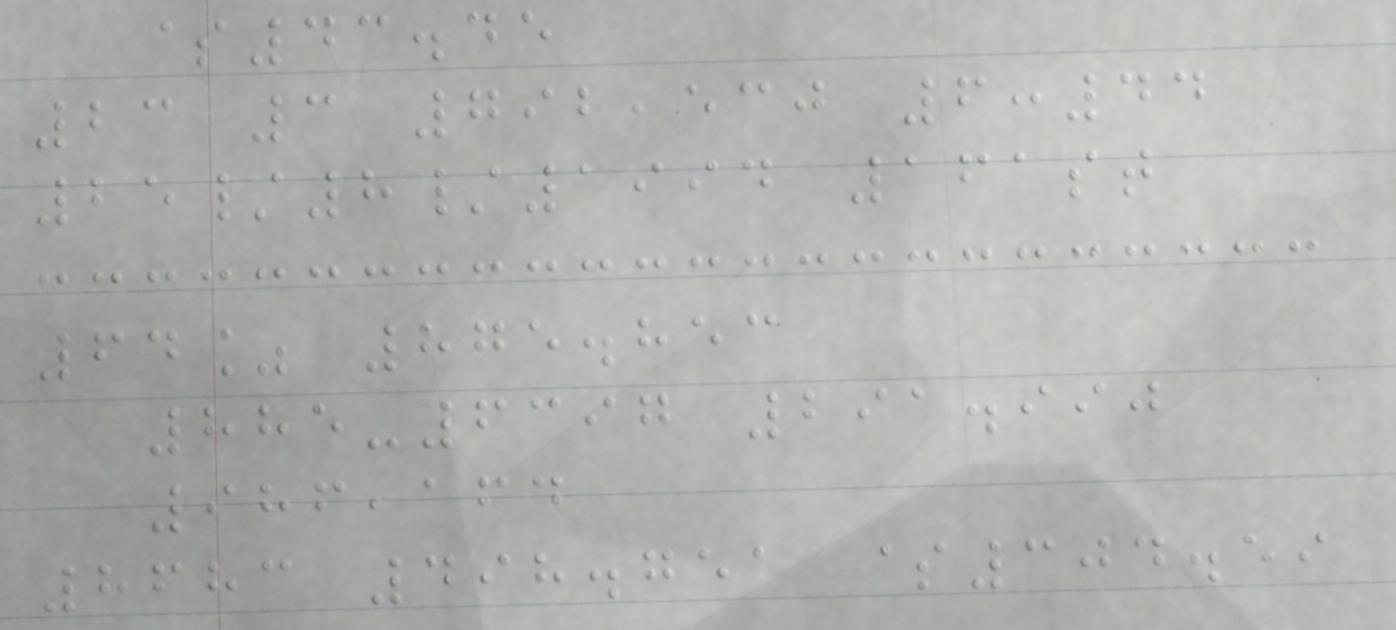$43.45
23 3 792,530 6:44
25/8/1994 161st
64% 875.853
885-6397 291.990
986,164
8683 498.751 $304.59
